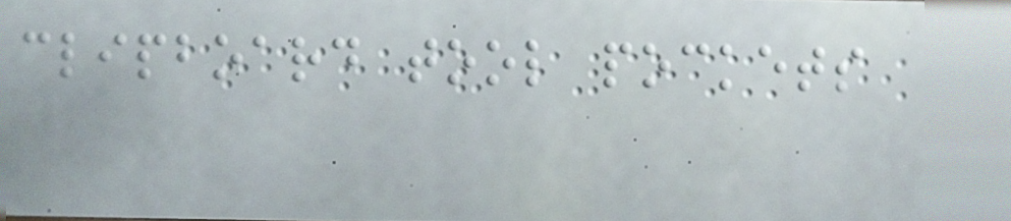clipboard tool pockets
